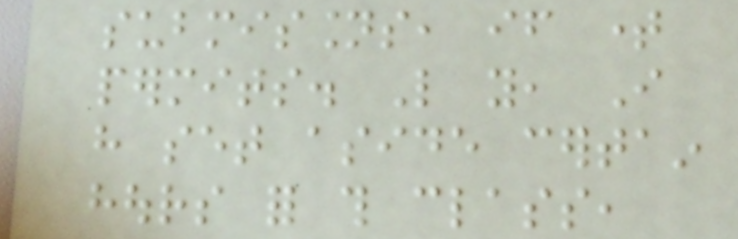submissions, if time
permits. Like you, I
have set aside certain
hours for this class,
